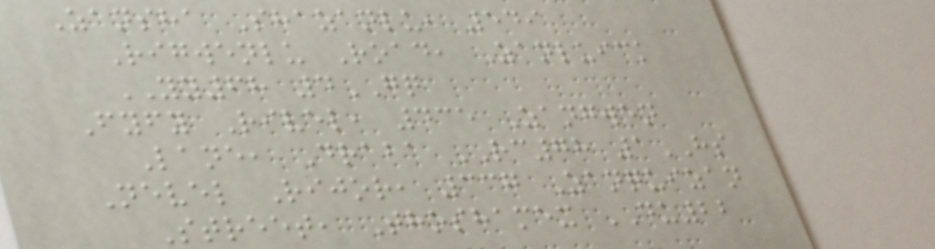Zansha Shazanlu, 549
Rigwenlu Road, Zanluick
YY68 4GQ
Fyfy Rivel, 435 Zangwen
Lane, Draba RC78 1HS
Nevel Rijor, 337 Zanquizan
Street, Thoshamex DU22
